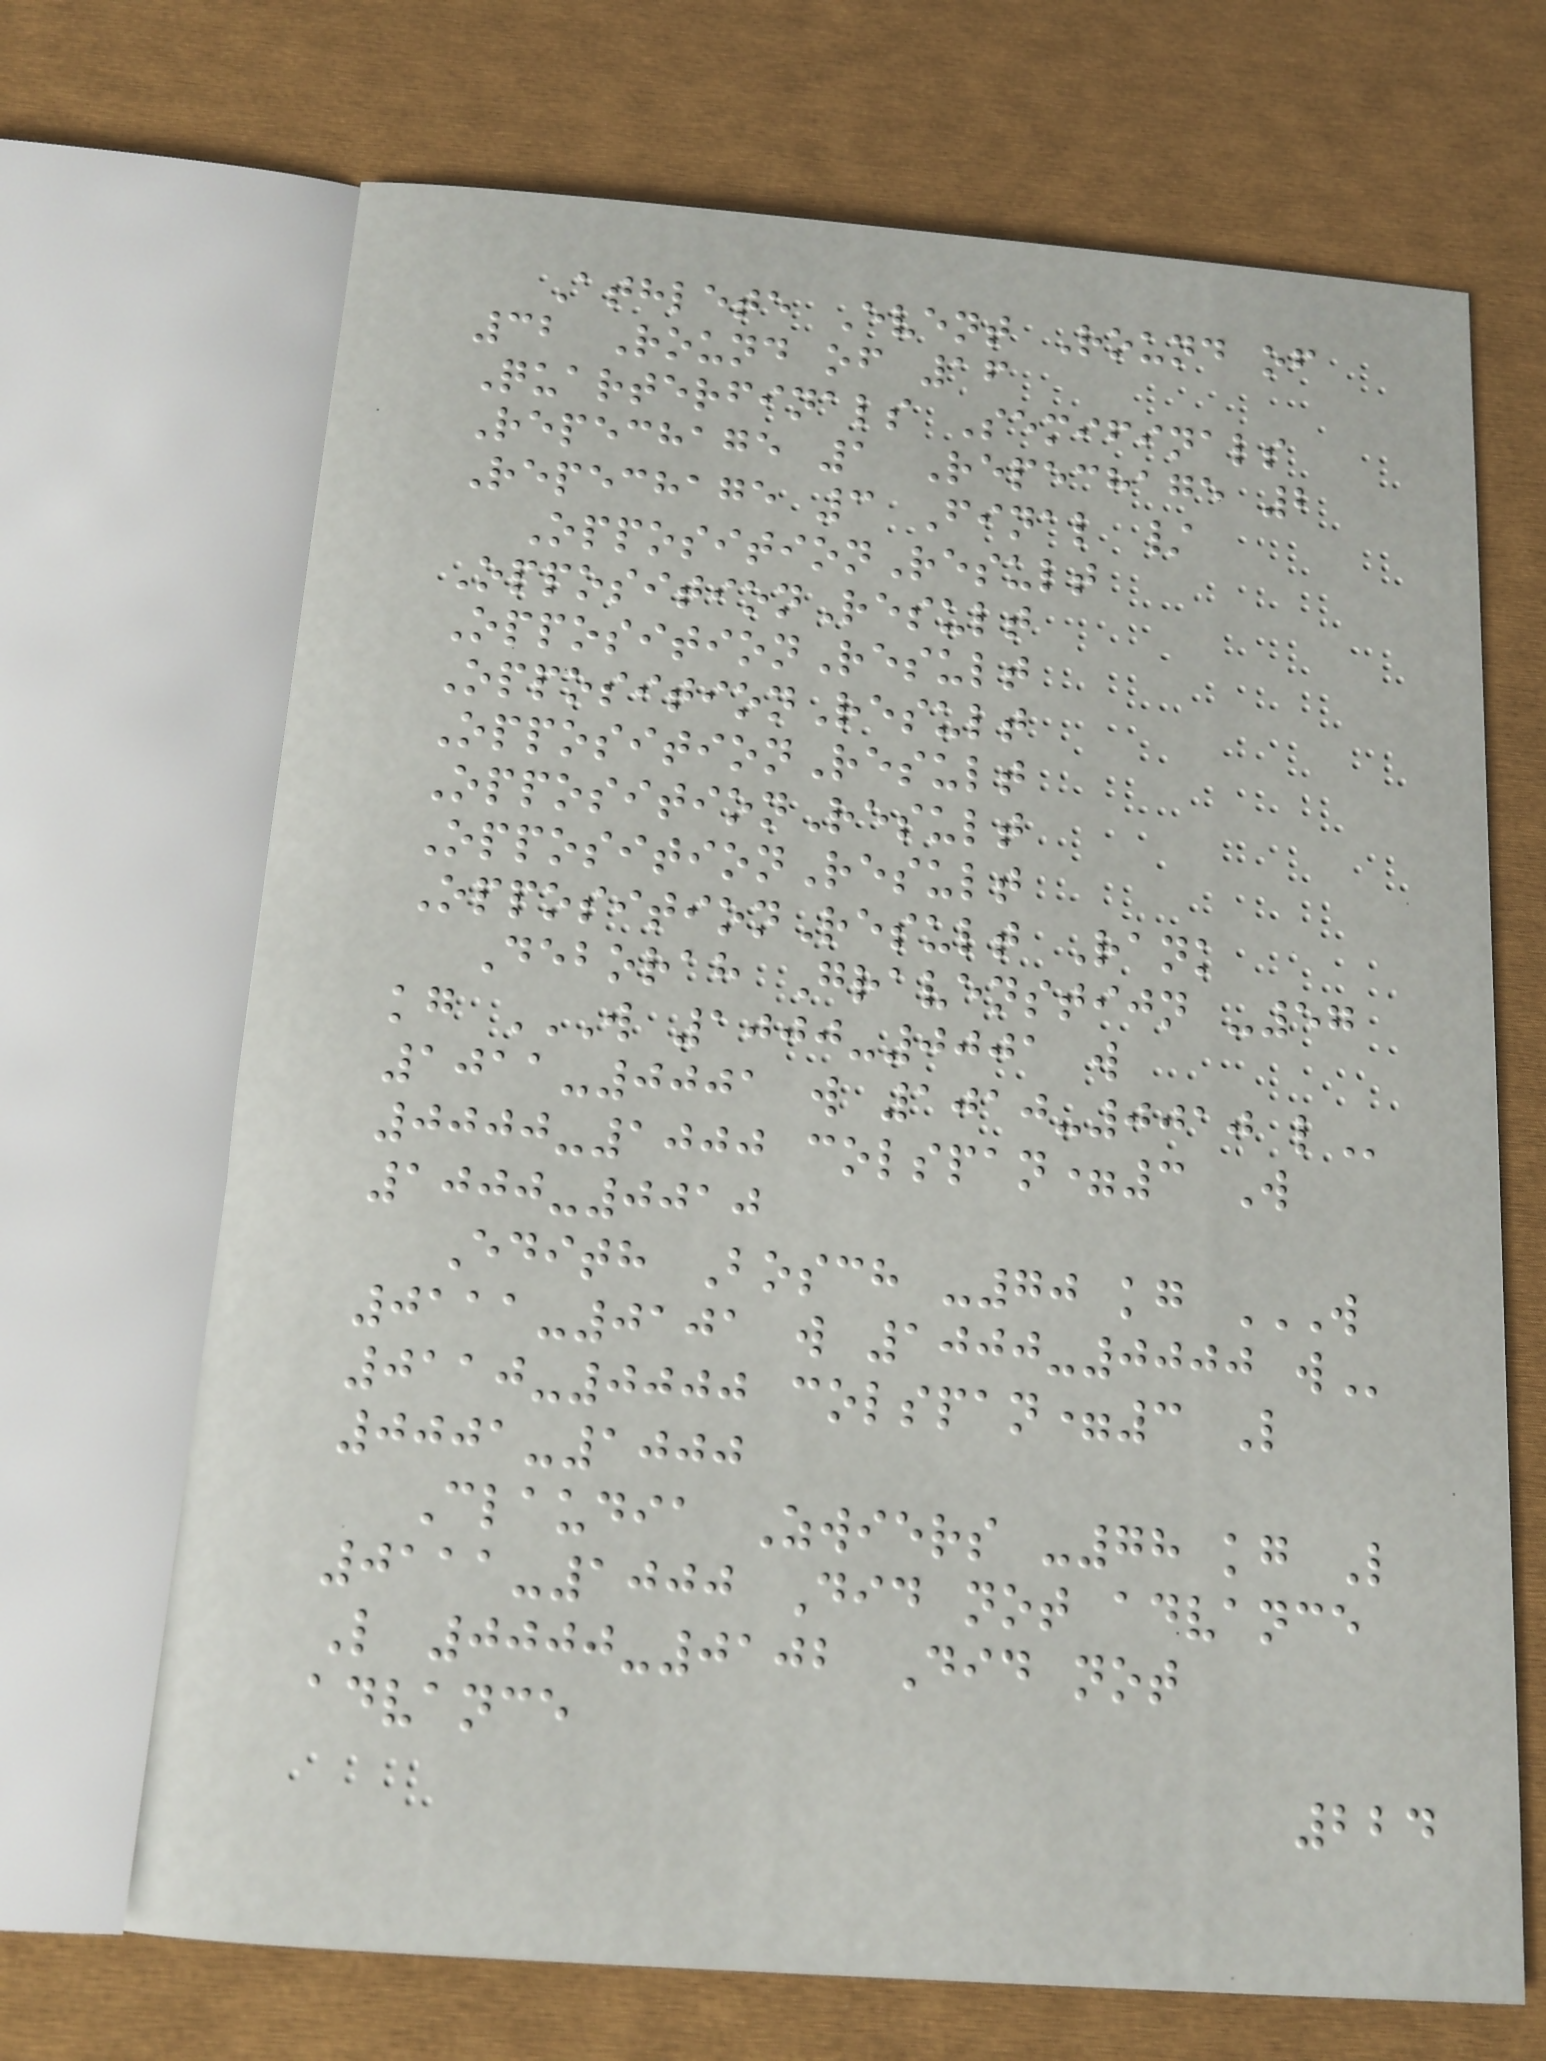Athlete Event Round of
32 Round of 16
Quarterfinals Semifinals
Repechage 1 Repechage 2
Repechage 3 Final /
OppositionResult
OppositionResult
OppositionResult
OppositionResult
OppositionResult
OppositionResult
OppositionResult
OppositionResult Rank
Deborah Gravenstijn -57
kg W 1000-0001 W
1011-0001 W 1010-0010 L
0000-1000 colspan=3 W
1000-0010
Edith Bosch -70 kg W
0111-0101 W 1000-0000 W
0110-0000 colspan=3 L
0001-1000
Claudia Zwiers -78 kg L
0111-1000 Did not advance
L 0000-0102 Did not
advance
224
